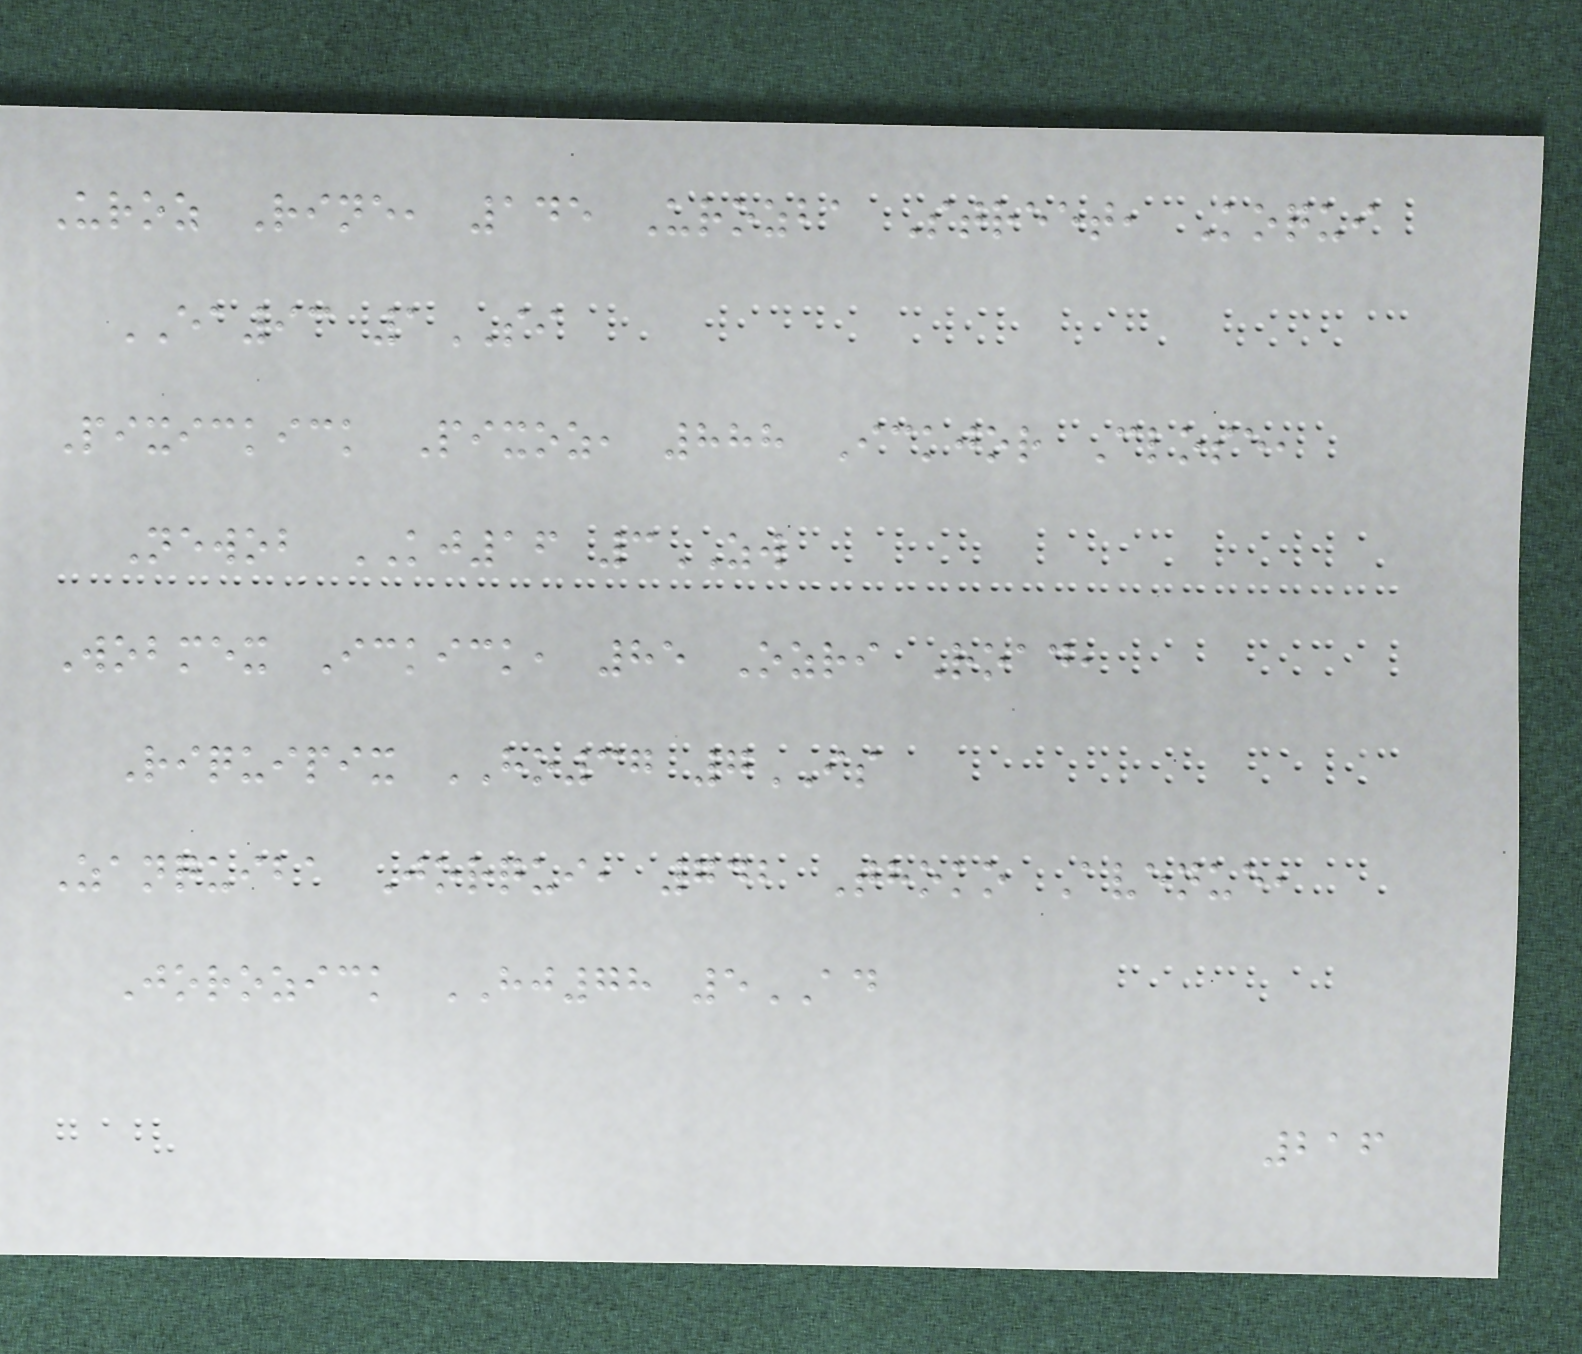Uroz Rine, 145 Urozba Street, Koqui
EA93 1SI
Pixickick Pixoz, 888 Ickjor Close,
Newob KJ16 3ZW
Wobmex Ickick, 85 Ozri Road,
Riquipix HO37 7IS
Zanquiba Jorqui, 742 Thoko Avenue,
Jorozick HJ78 5AD
216
